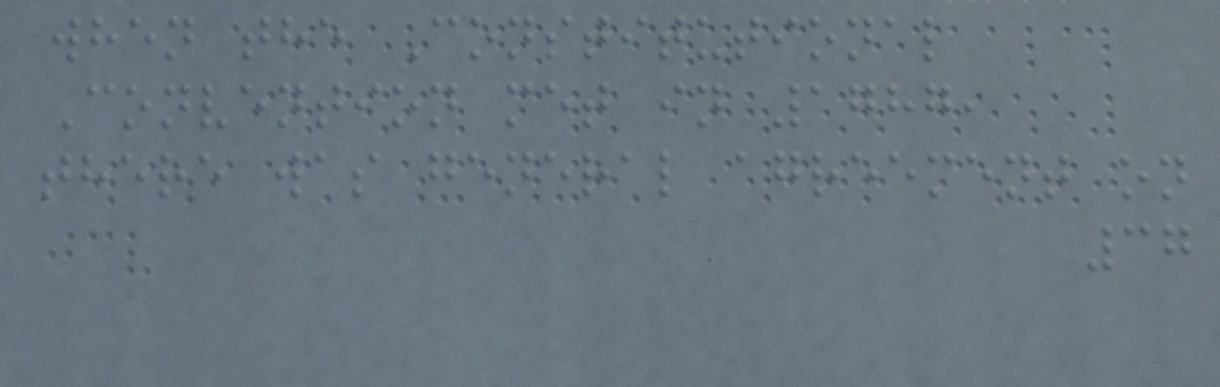when the Constitutional
Convention met in 1787,
there was general agreement on
37
